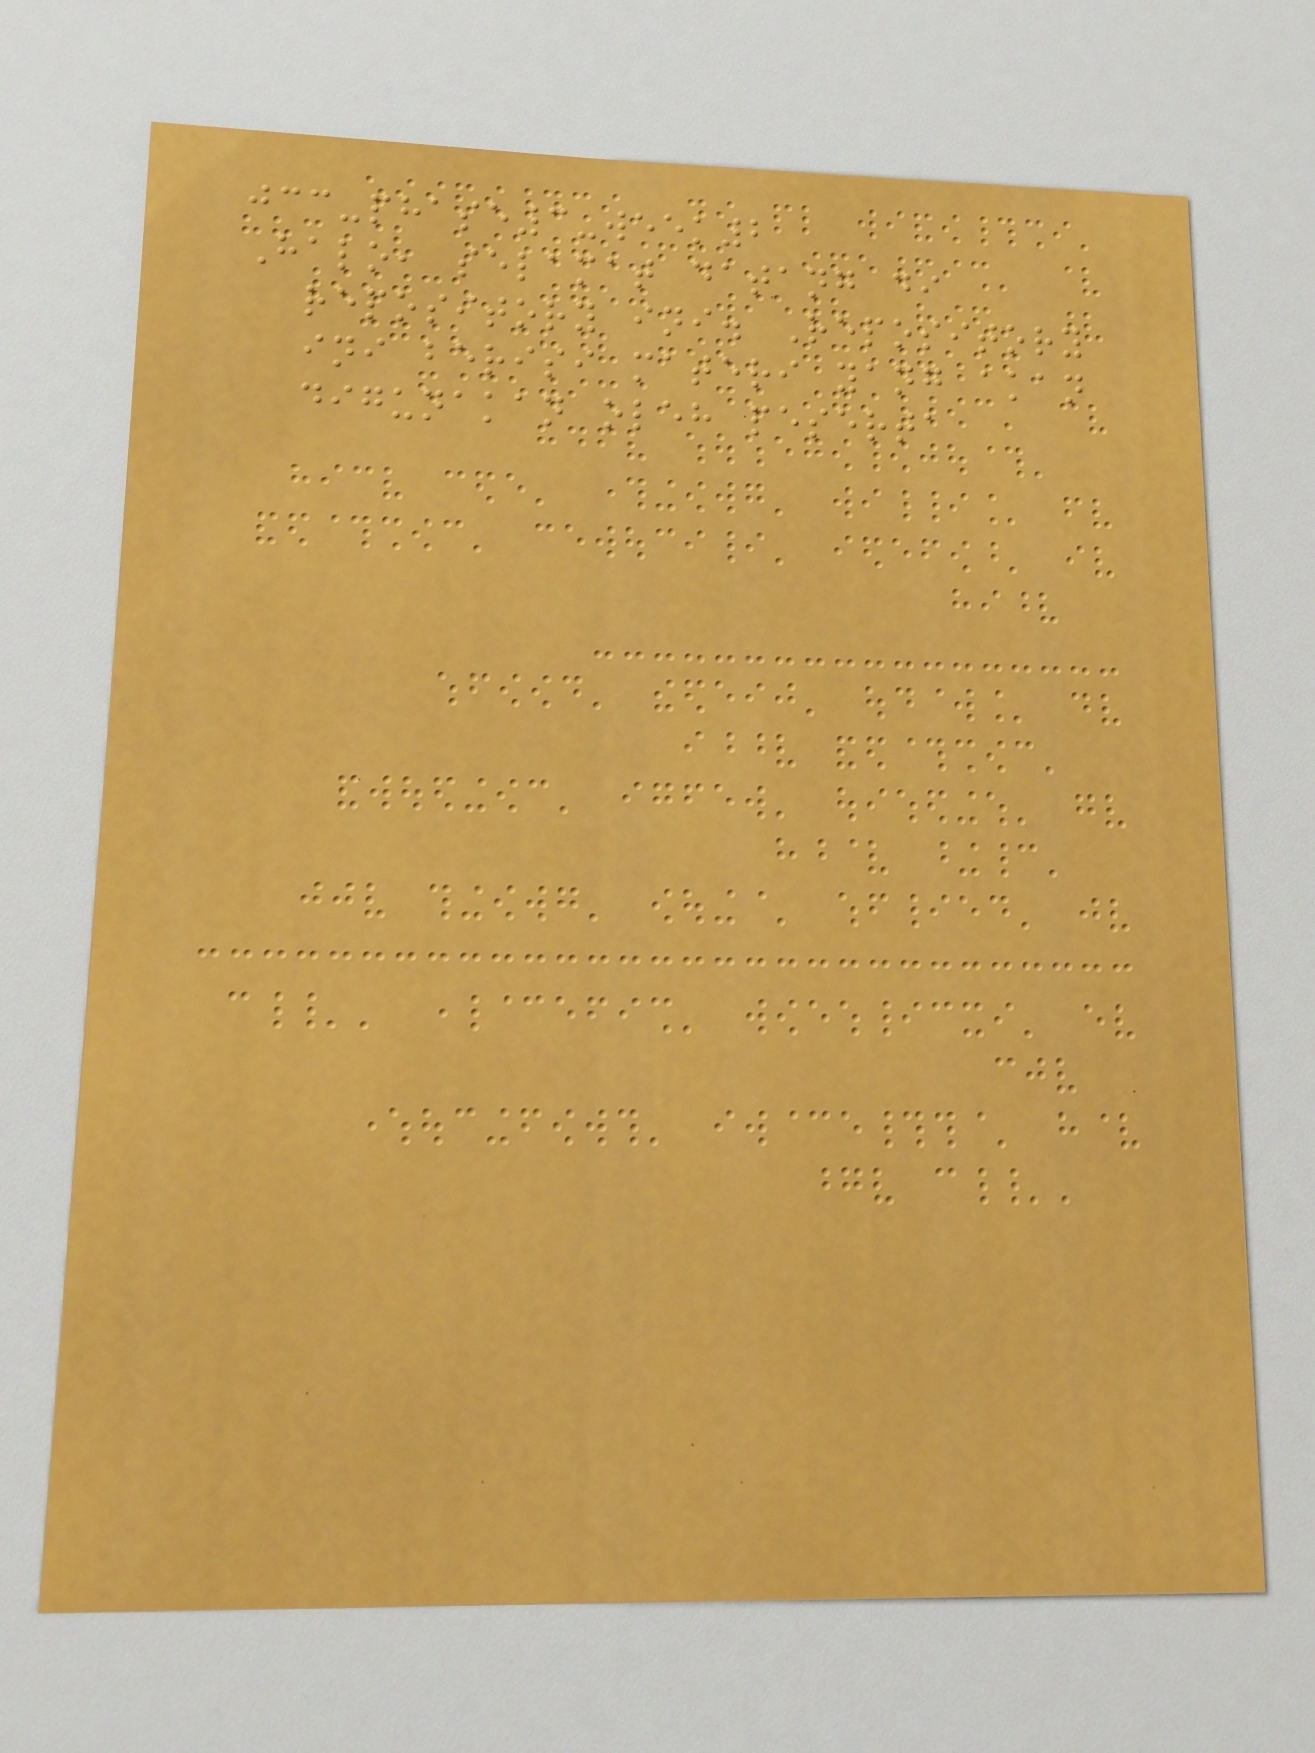jcc-phase3-week2
Halo, selamat datang di
repository ini. Repository
ini berisi materi yang akan
digunakan oleh peserta
